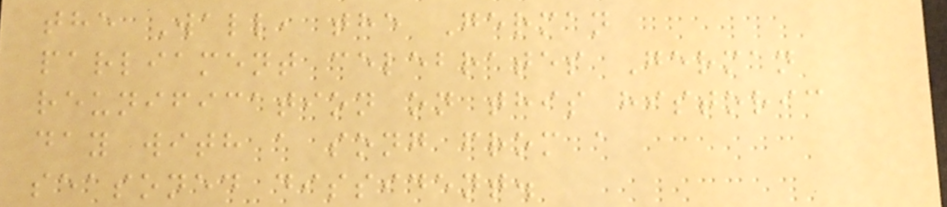the Wall, the German
parliament celebrates German
reunification on this historic
day with a song from a
seasoned dissident.
